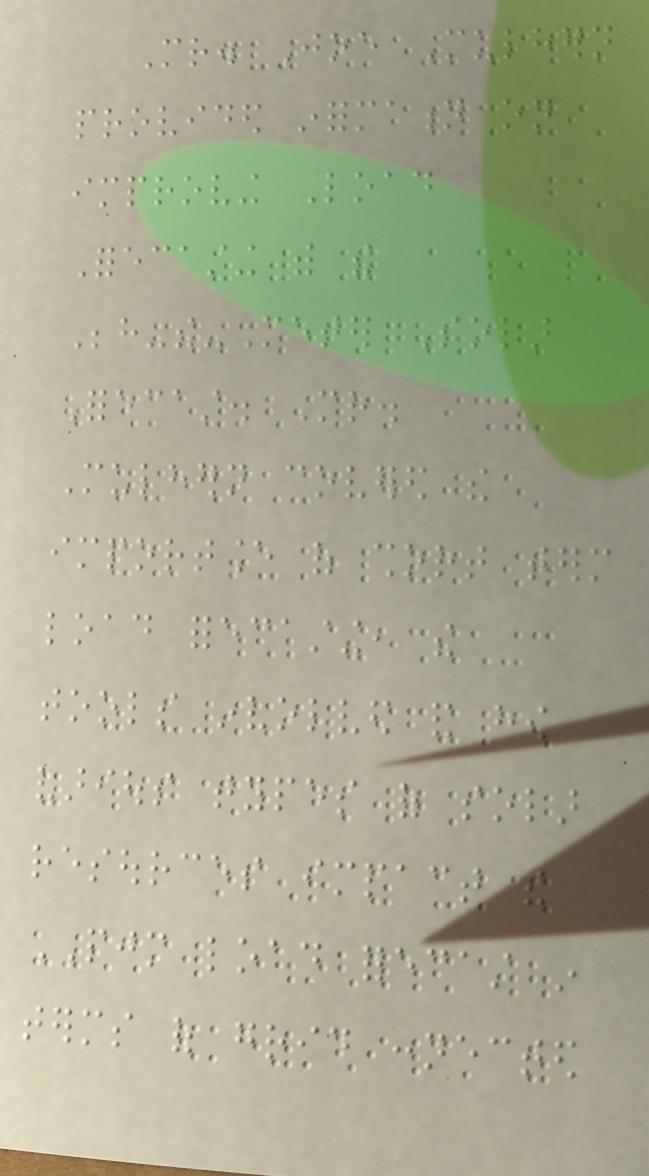Mr. Joe Mulhern
provided information on
improving Load
Forecasting with the
Behind-the-Meter Solar
Forecast. Mr.
Mulhern covered the
importance of short term
load forecasting, the
tools involved and how
various types of solar
resources impact the
PJM load forecast in
terms of grid connected
